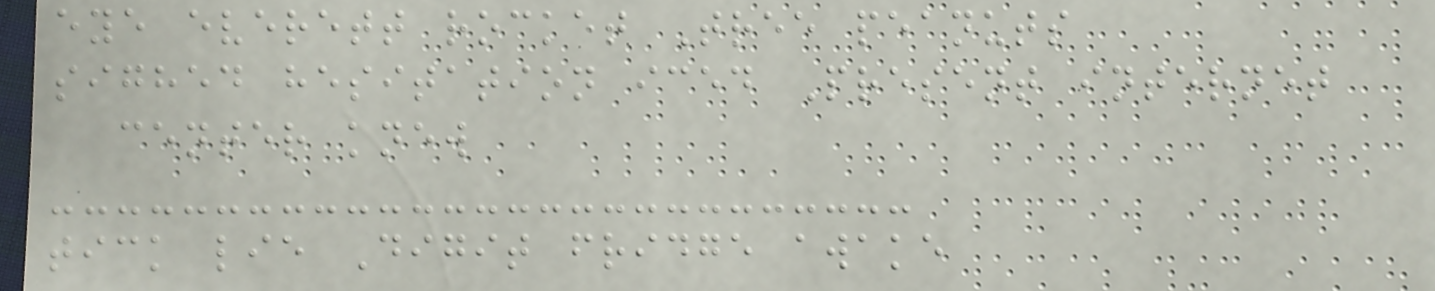eye everett rocket Tree peanuts
sighed hesitation iced Present internet
center knew
tick lie Digit fridge awake
